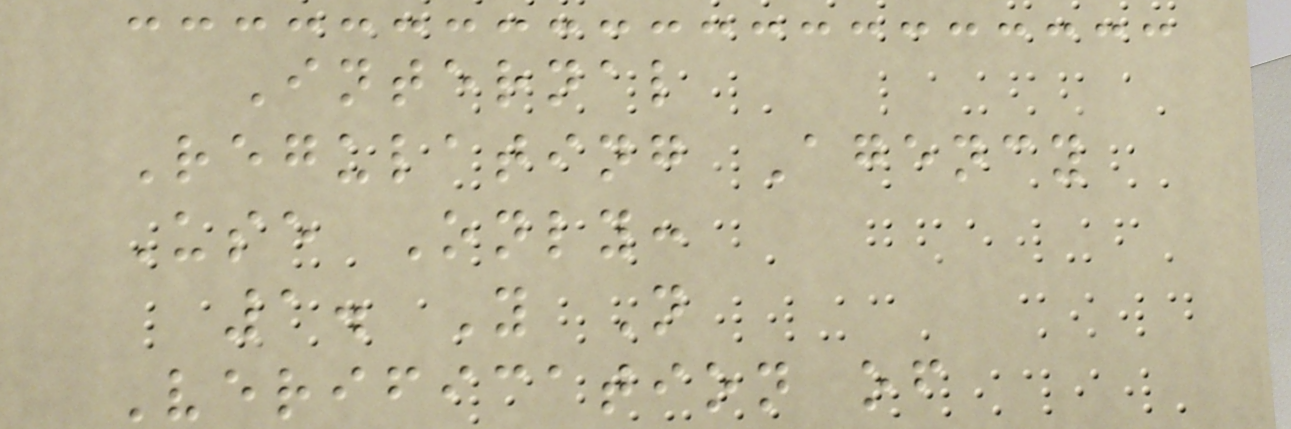Internal
Regulating Agency
Use Only:
1. Y N
Verification of
